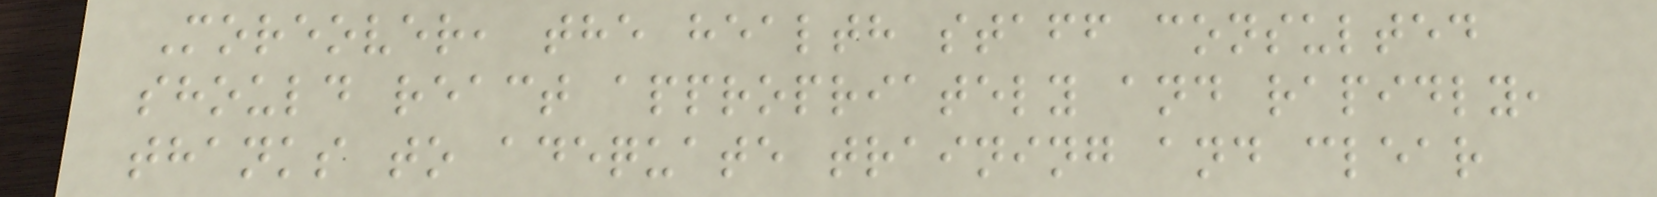Moreover, the health staff consulted
should react appropriately and rapidly,
thanks to adequate training and clear
